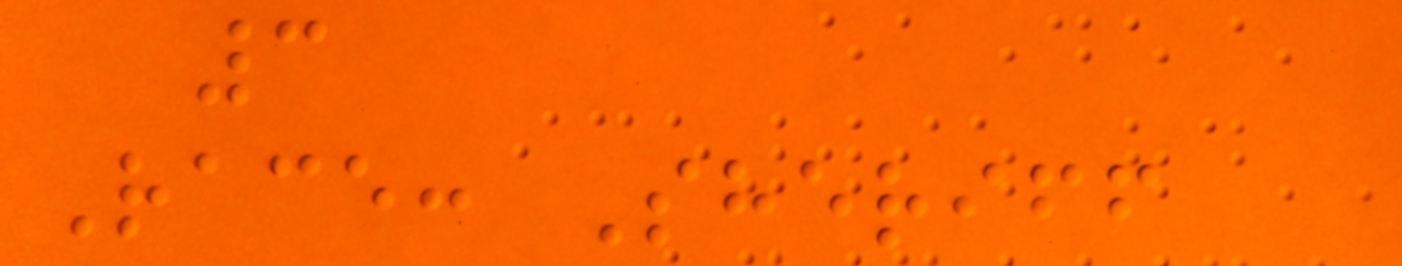3
Race: Sheriff
